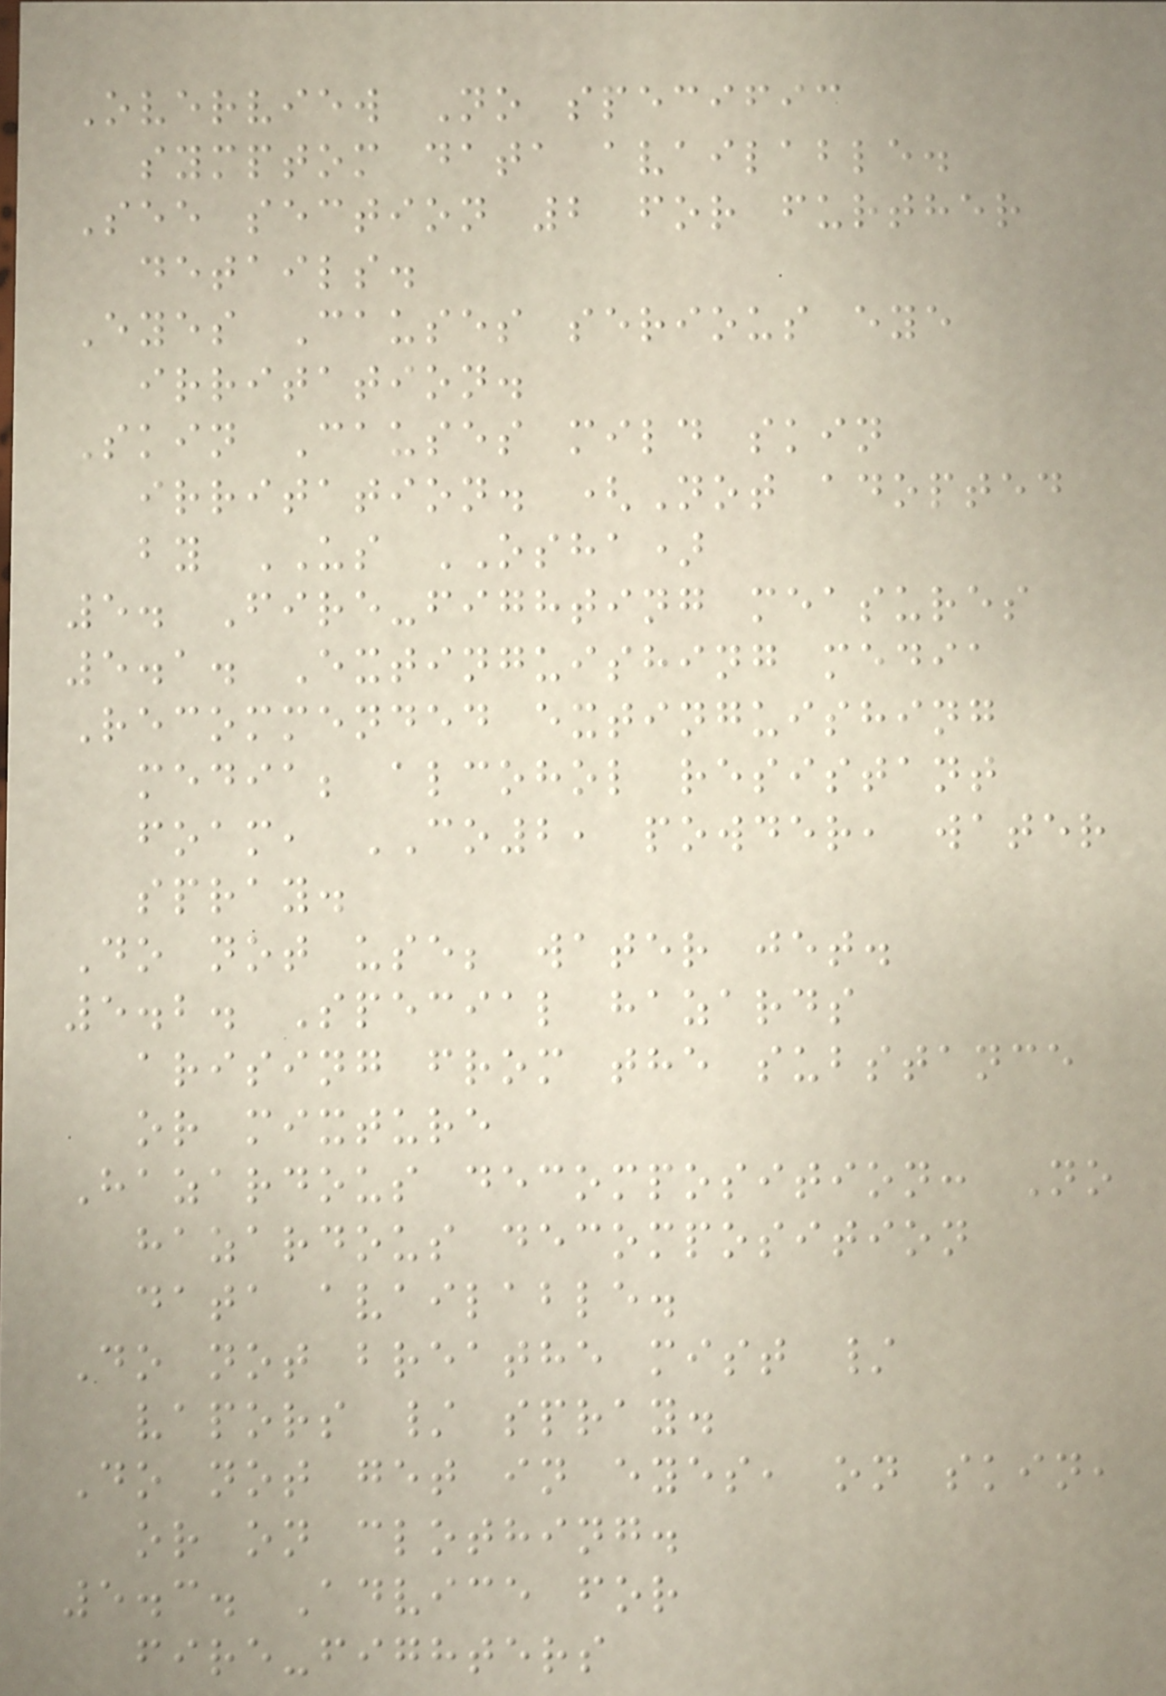Overview No specific
symptom data available.
See section 2 for further
details.
Eyes Causes serious eye
irritation.
Skin Causes mild skin
irritation. (Not adopted
by US OSHA)
5. Fire-fighting measures
5.1. Extinguishing media
Recommended extinguishing
media; alcohol resistant
foam, CO2, powder, water
spray.
Do not use; water jet.
5.2. Special hazards
arising from the substance
or mixture
Hazardous decomposition: No
hazardous decomposition
data available.
Do not breathe mist /
vapors / spray.
Do not get in eyes, on skin,
or on clothing.
5.3. Advice for
fire-fighters
